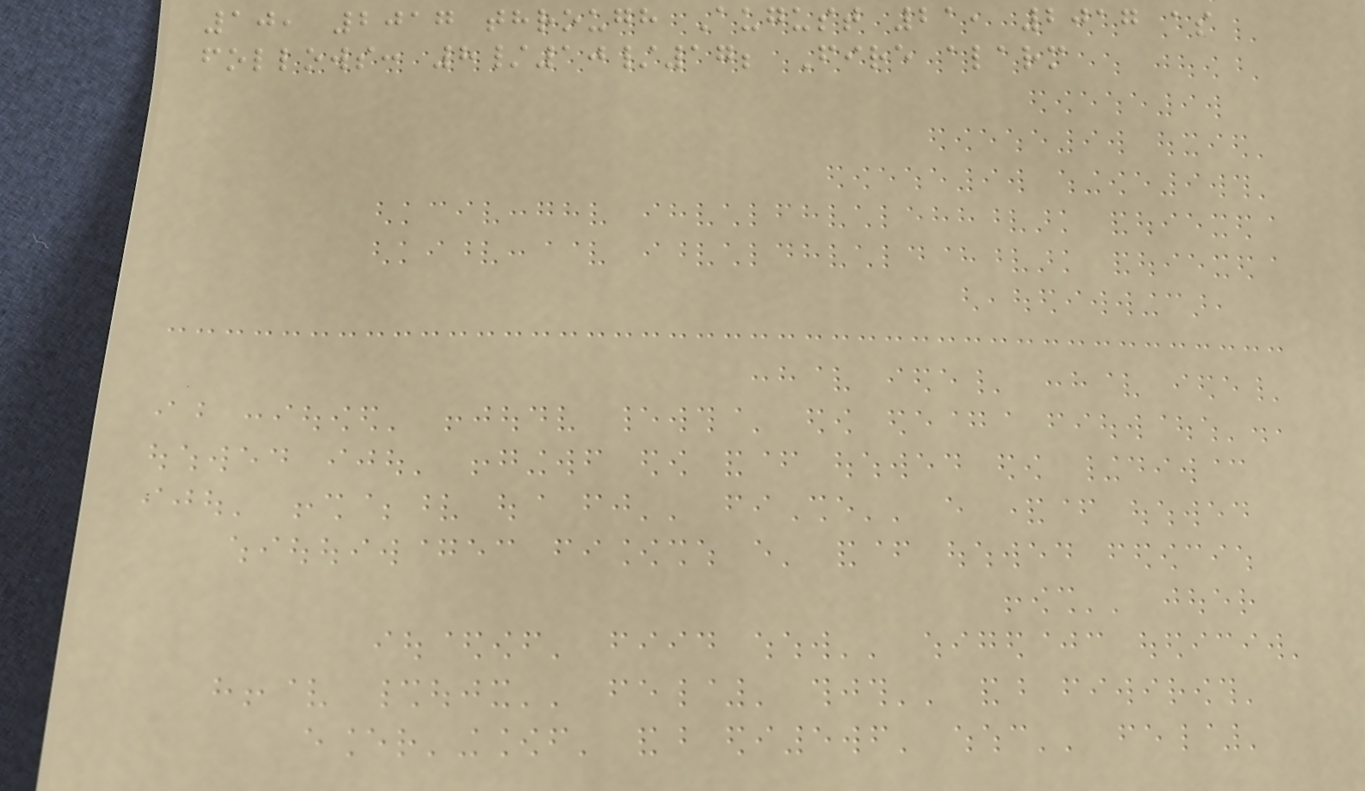10, 2017 through August 21, 2017 as
follows: 8/10/17; Fire alarm
